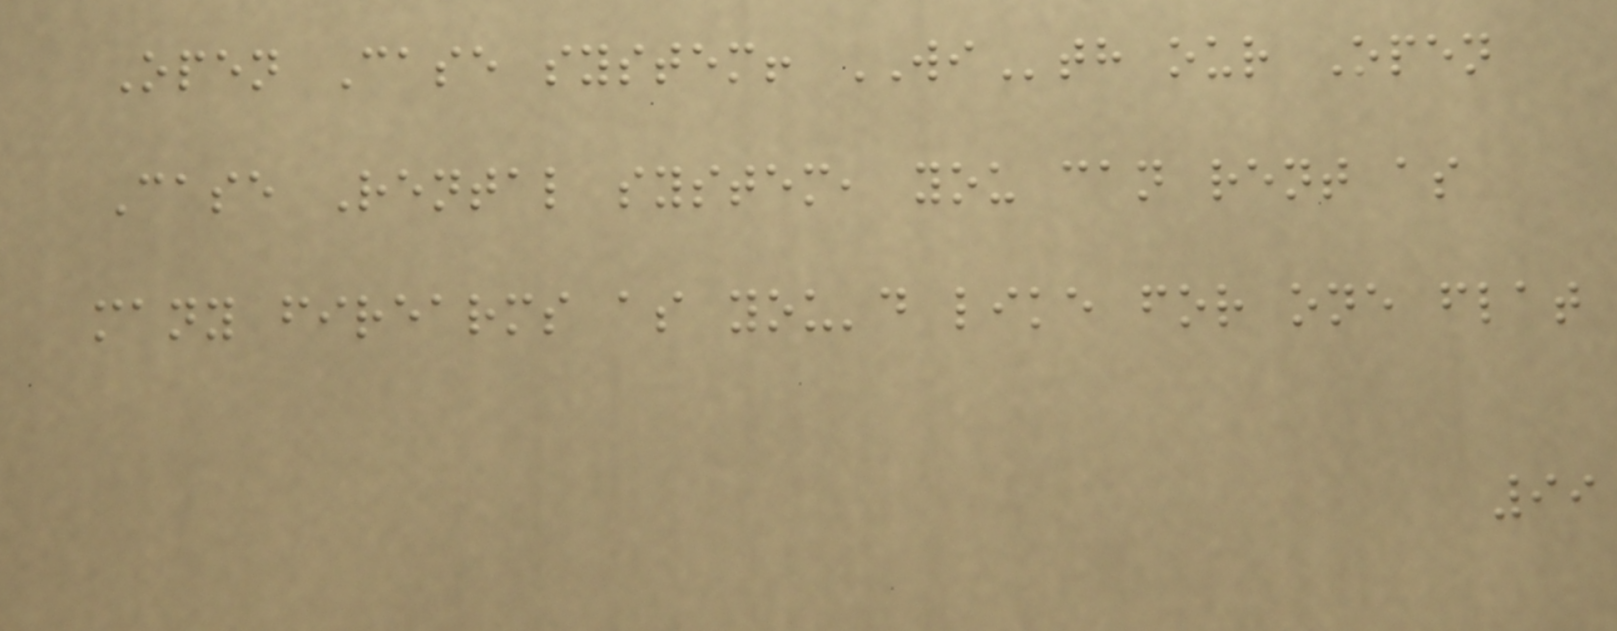Open Case system! WIth our Open
Case Rental system, you can rent as
many firearms as you'd like for one flat
99
